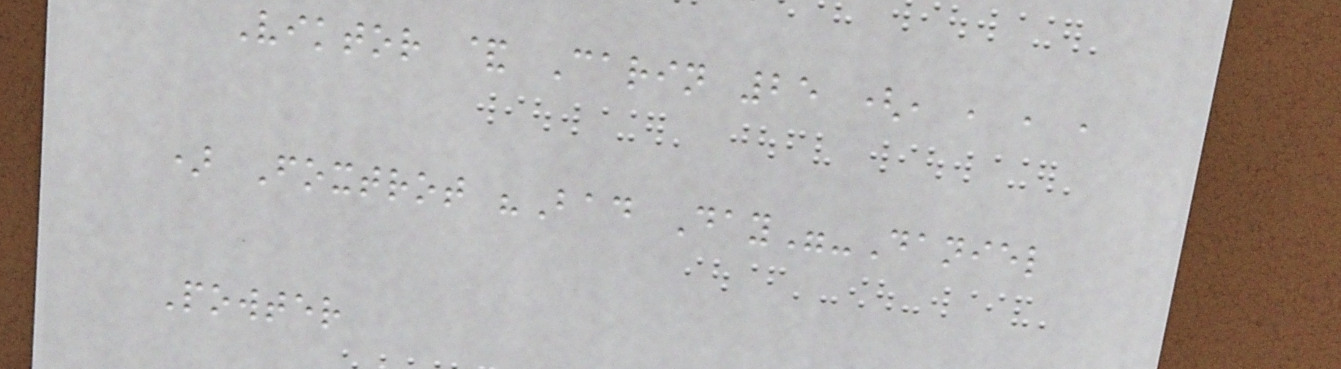Viktor & Carin 25 (, , , ,
) Foxtrot "Bad Day"-Daniel
Powter
